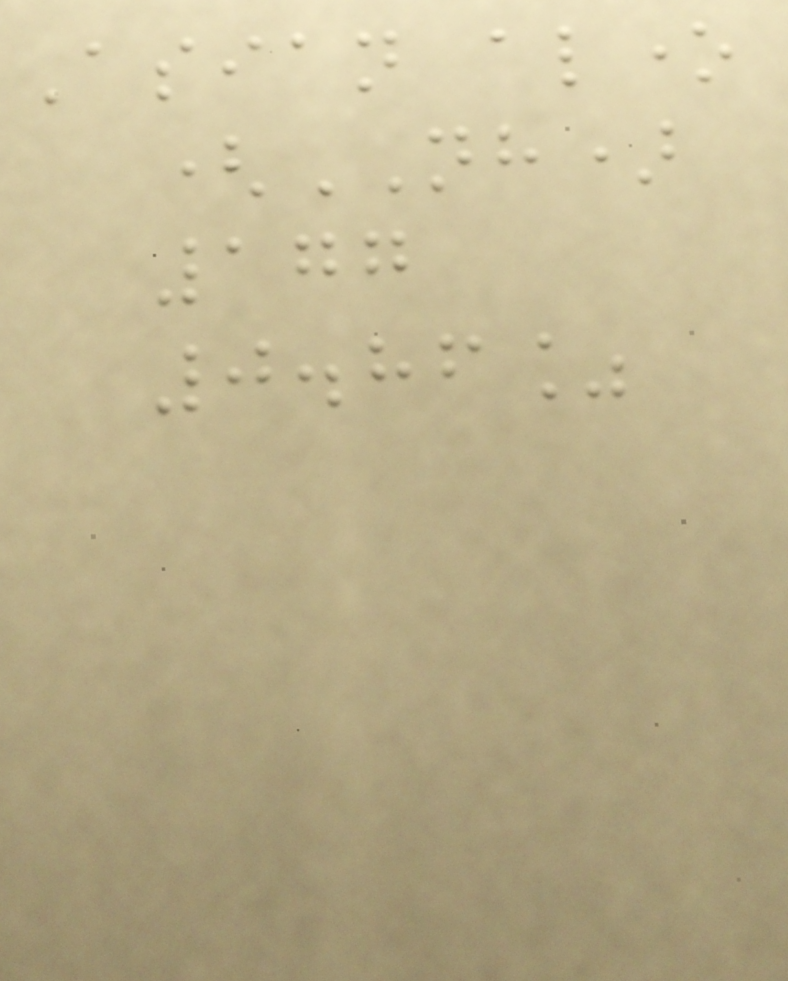Asian alone
(NH)
177
0.86%
